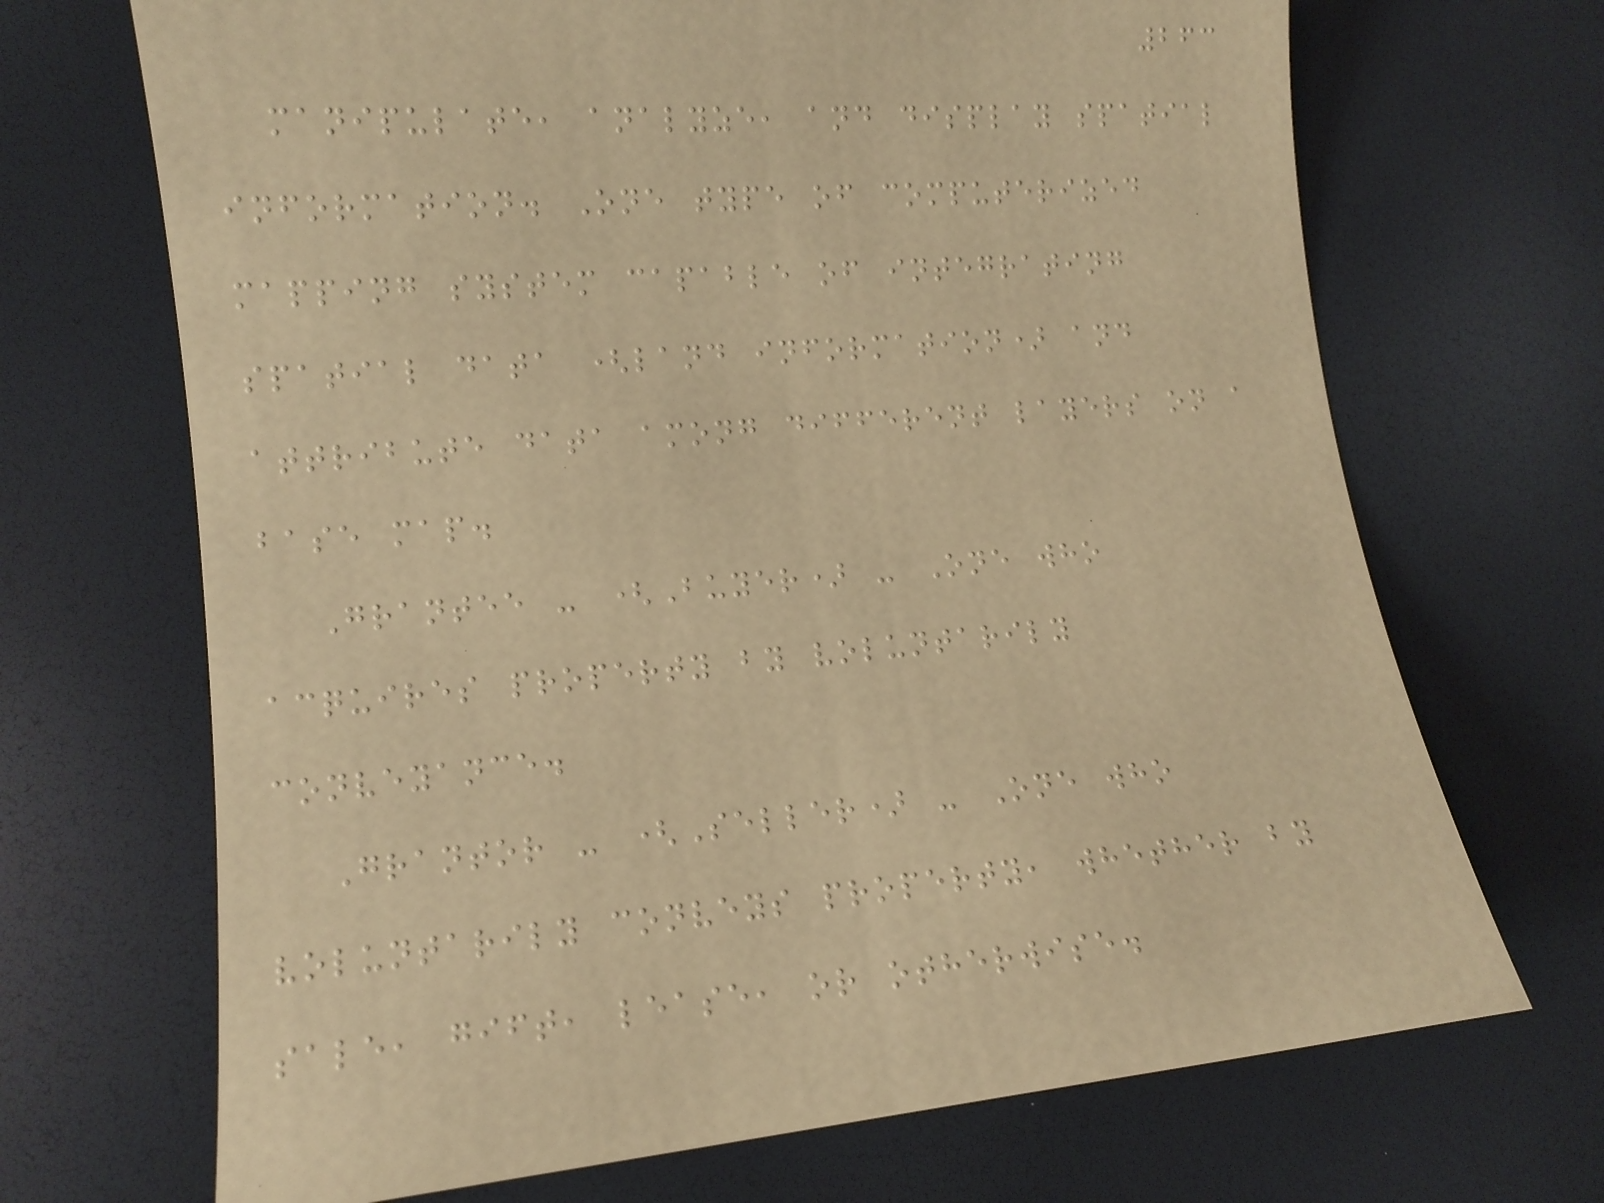263
manipulate, analyze, and display spatial
information. One type of computerized
mapping system capable of integrating
spatial data (land information) and
attribute data among different layers on a
base map.
Grantee - (Buyer) - One who
acquires property by voluntarily
conveyance.
Grantor - (Seller) - One who
voluntarily conveys property, whether by
sale, gift, lease, or otherwise.
